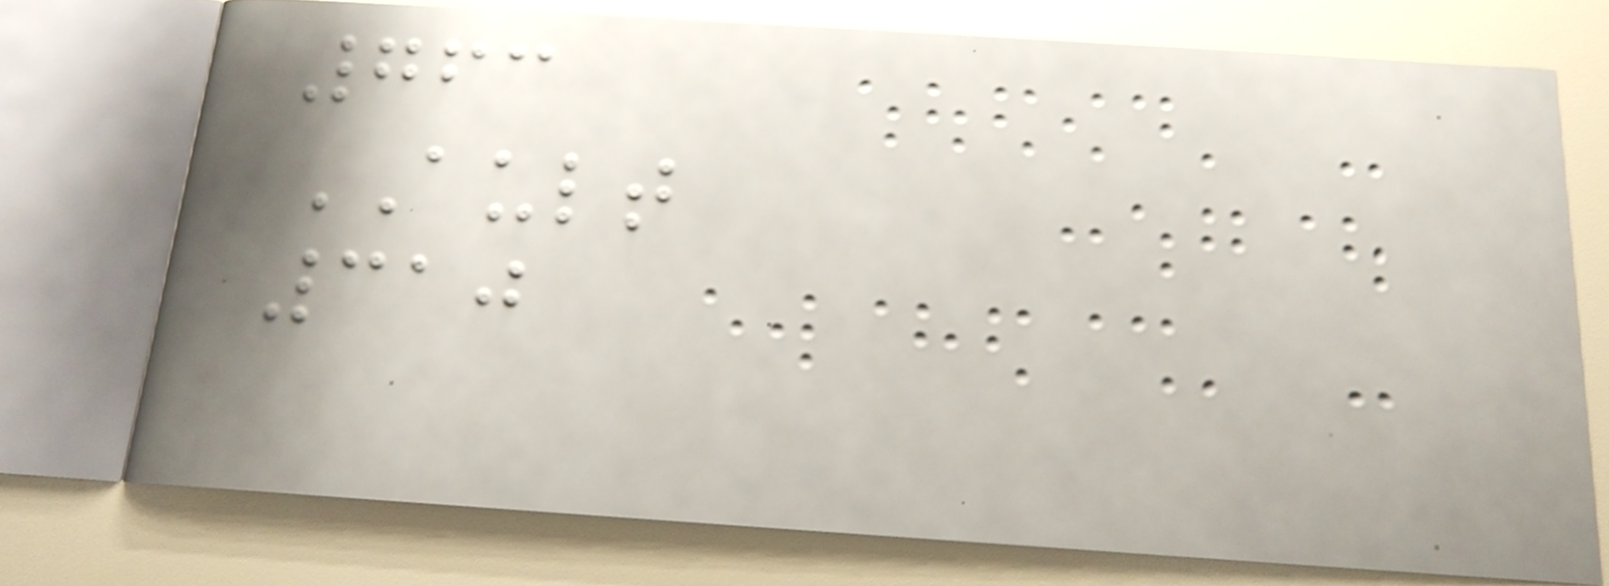763
AULT
310
